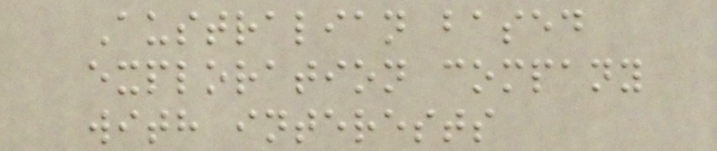Australian based
exploration company
with interests
